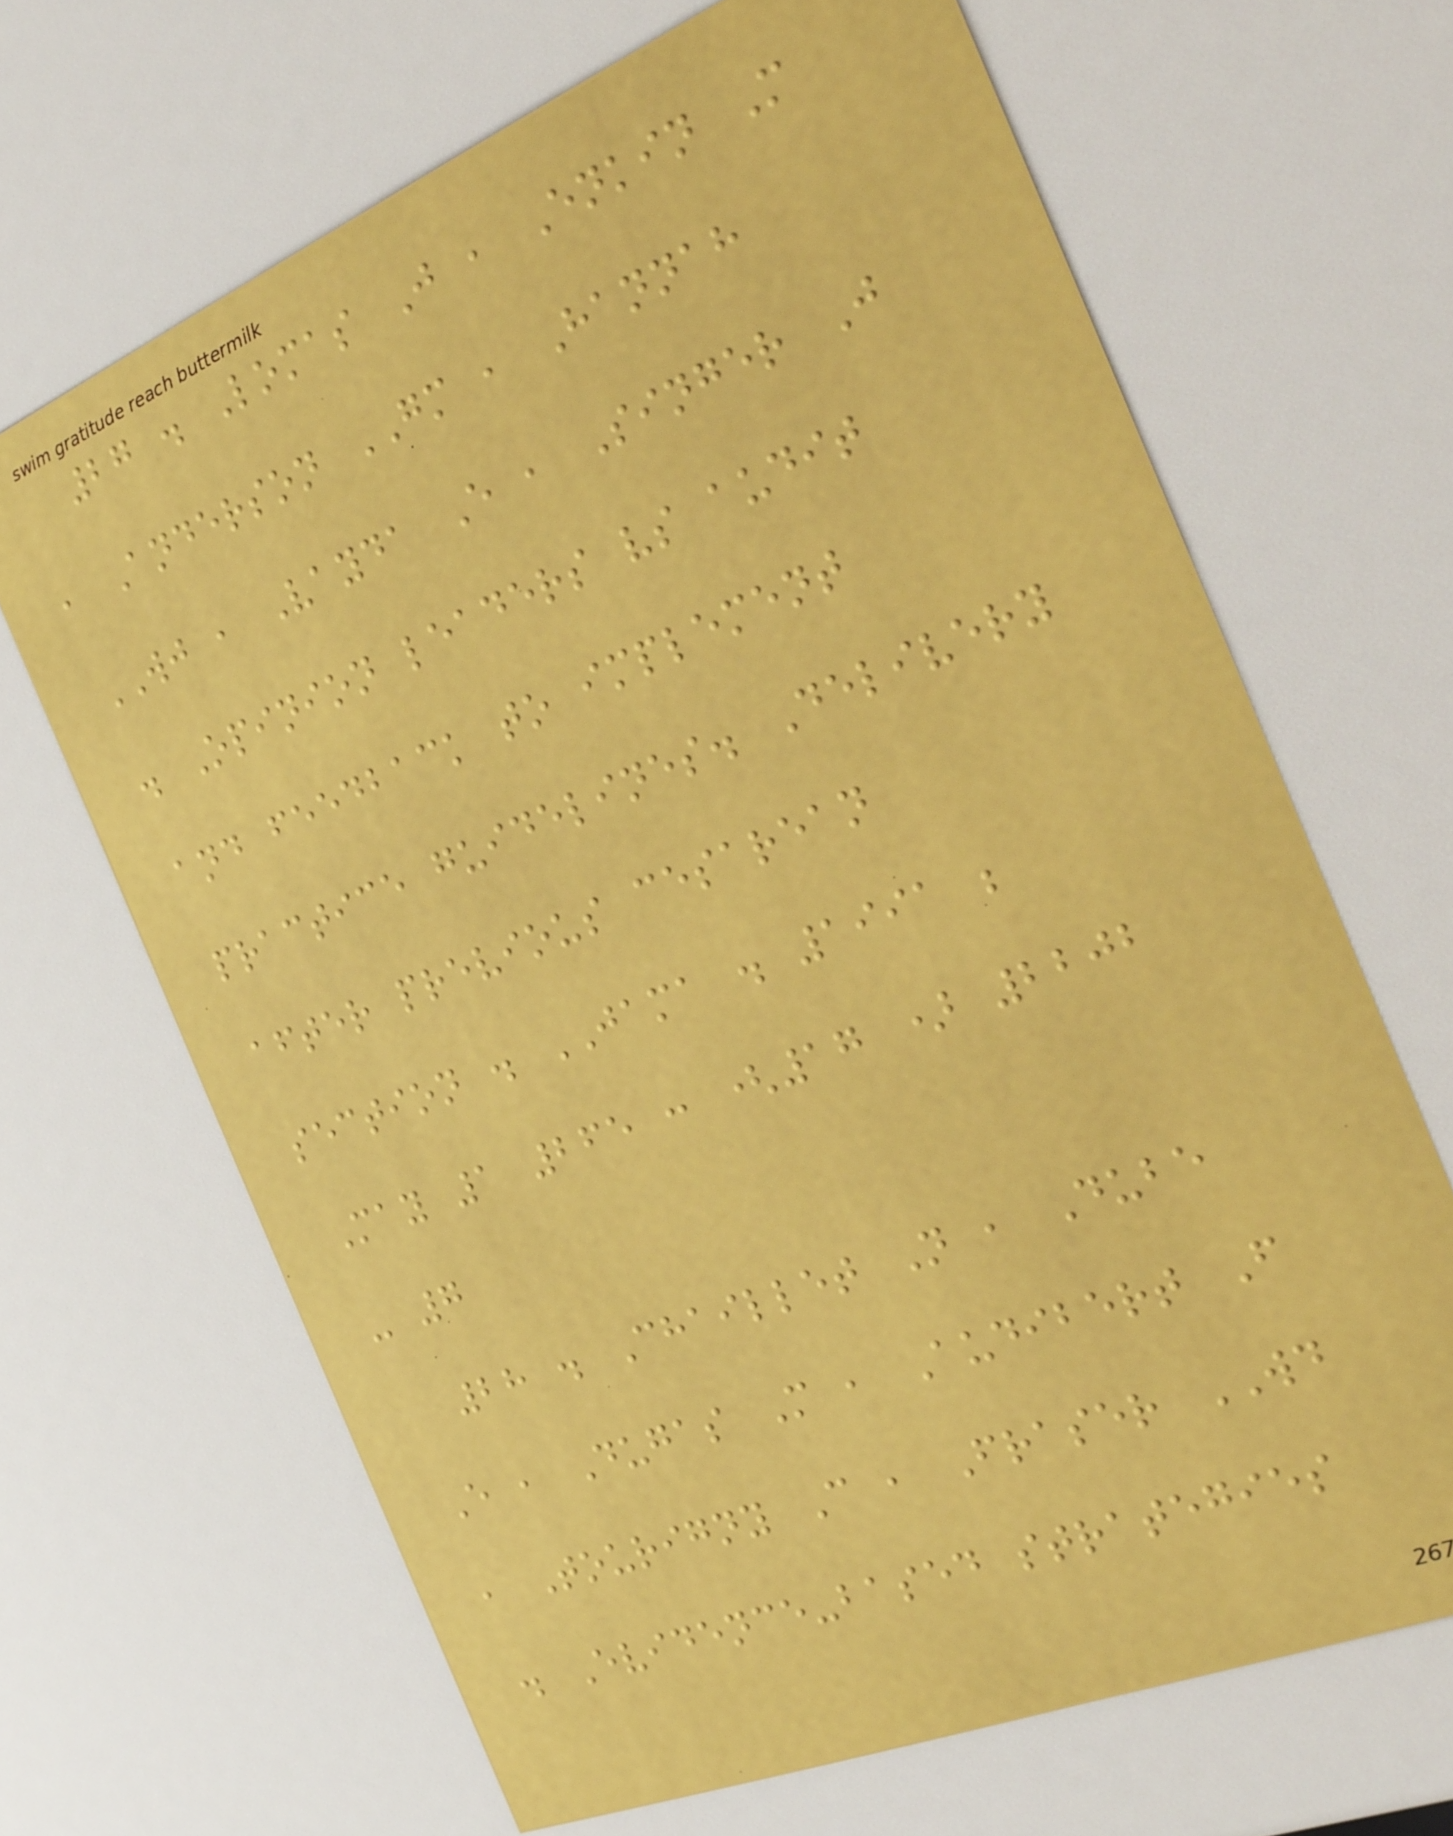27 . Lomas J , Enkin M
, Anderson GM , Hannah
WJ , Vayda E , Singer J
. Opinion leaders vs audit
and feedback to implement
practice guidelines. Delivery
after previous cesarean
section . JAMA . 1991 ;
May 1 265 : (17 ) 2202
- 7
28 . Chaillet N , Dube
E , Dugas M , Audibert F
, Tourigny C , Fraser WD
. Evidence-based strategies
